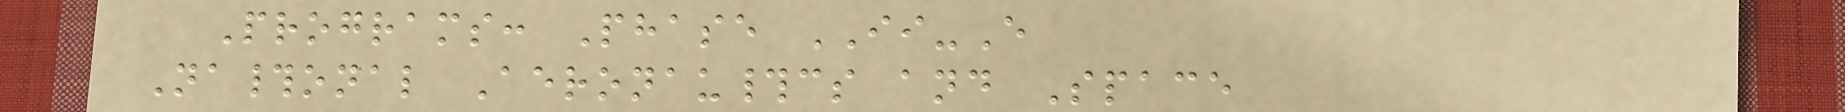Programs: Phase II-E
Na#onal Aeronau#cs and Space
